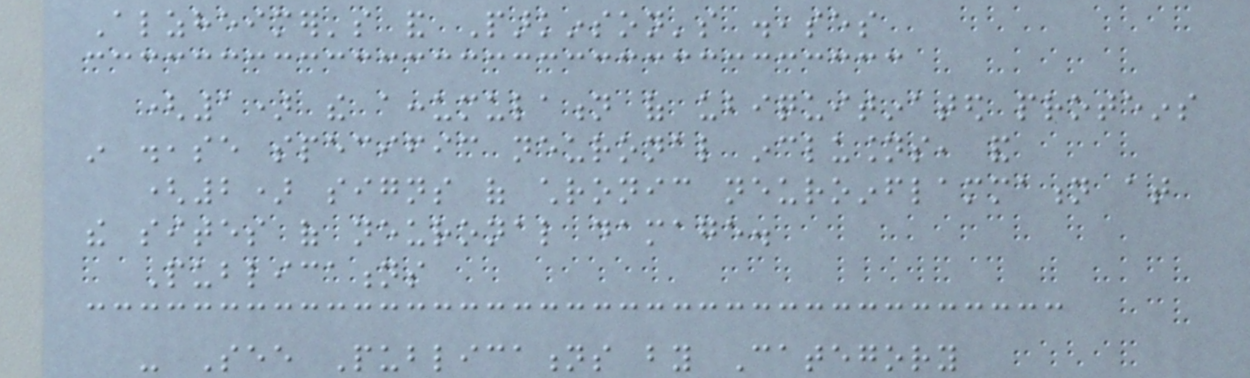Alzheimer's and Parkinson's diseases
(1) the accumulation of ubiquitinated proteins
in disease specific neuronal inclusions, and
(2) signs of chronic neuroinflammation at
the sites of neuronal damage.
Publications
- See Publications by Category
